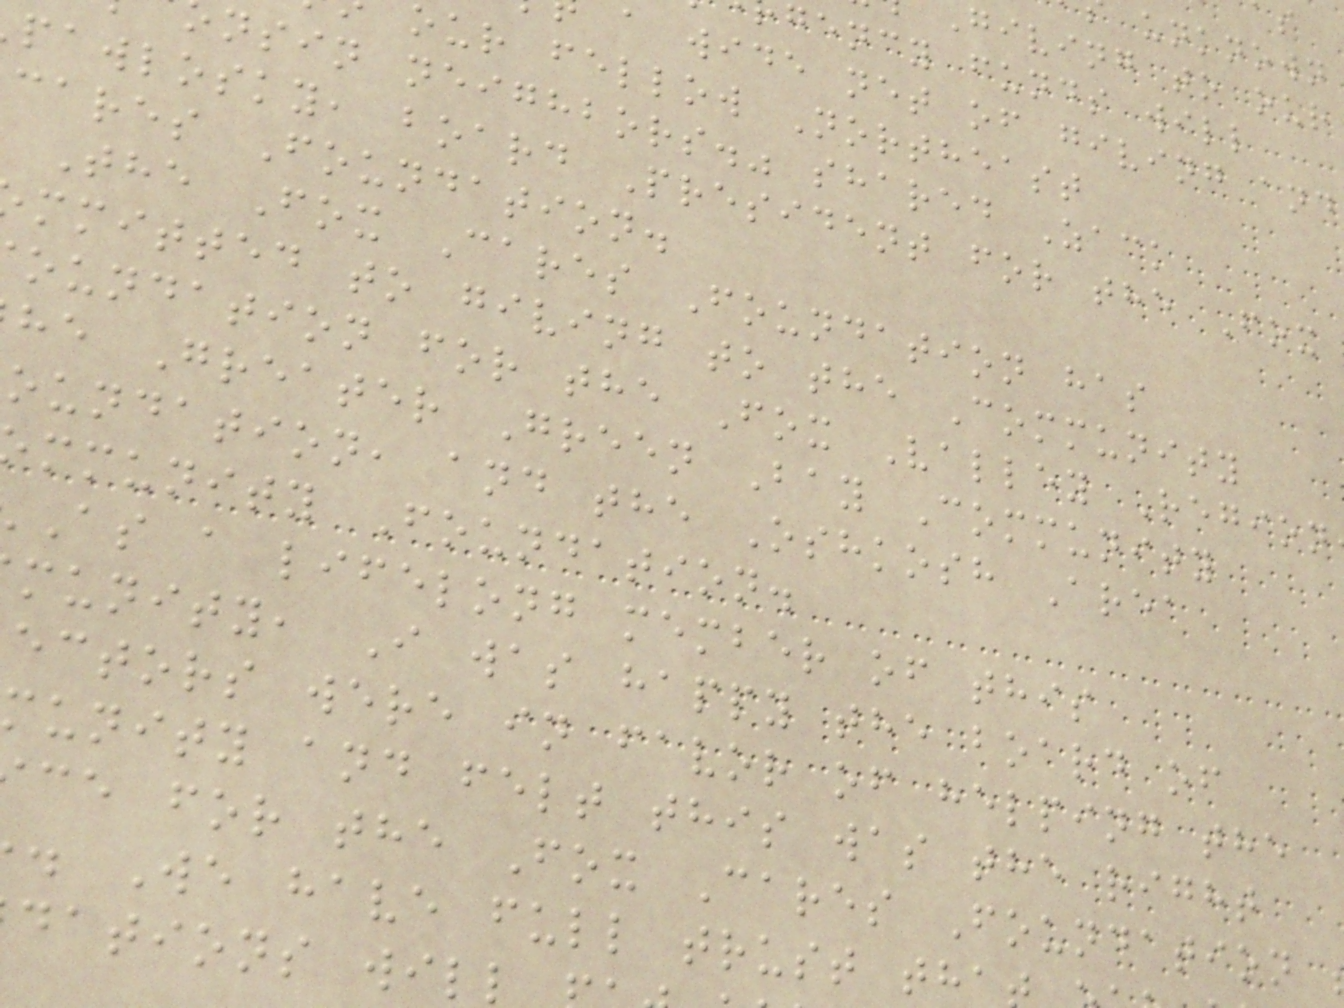giving to our
gency funds will
a wide net of giving and
our fellow Northeast
nsin neighbors." shared Zack
pawlosky, board President for the Fox
cares Foundation.
The Fox Cares Foundation has
mmitted to giving to the Community
oundation for the Fox Valley Region
he Greater Green Bay Community
oundation, and the Oshkosh Area
mmunity Foundation.
As a lifelong member of this
munity, I was happy the board of
ectors were in favor of helping the
munity and felt this was the right
ce for the Fox Cares Foundation
. We have full trust tha
dations will
